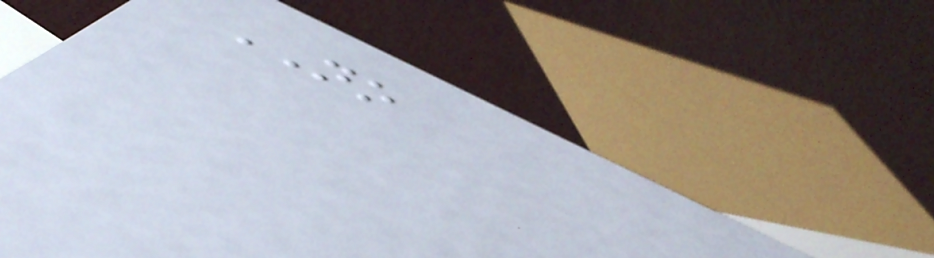NO
